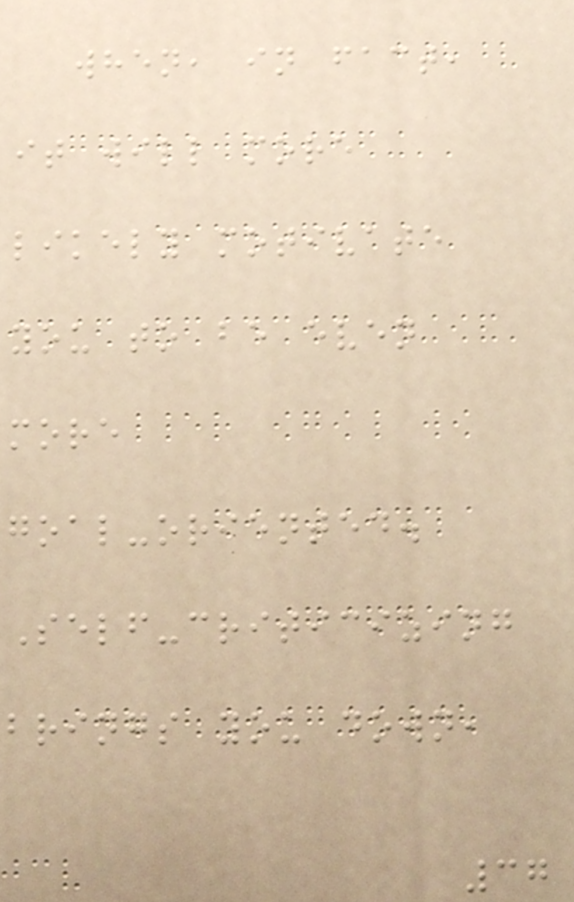when, in fact,
it will more
likely motivate
you to be even
more
goal-oriented.
Self-criticizing
brings you down,
37
